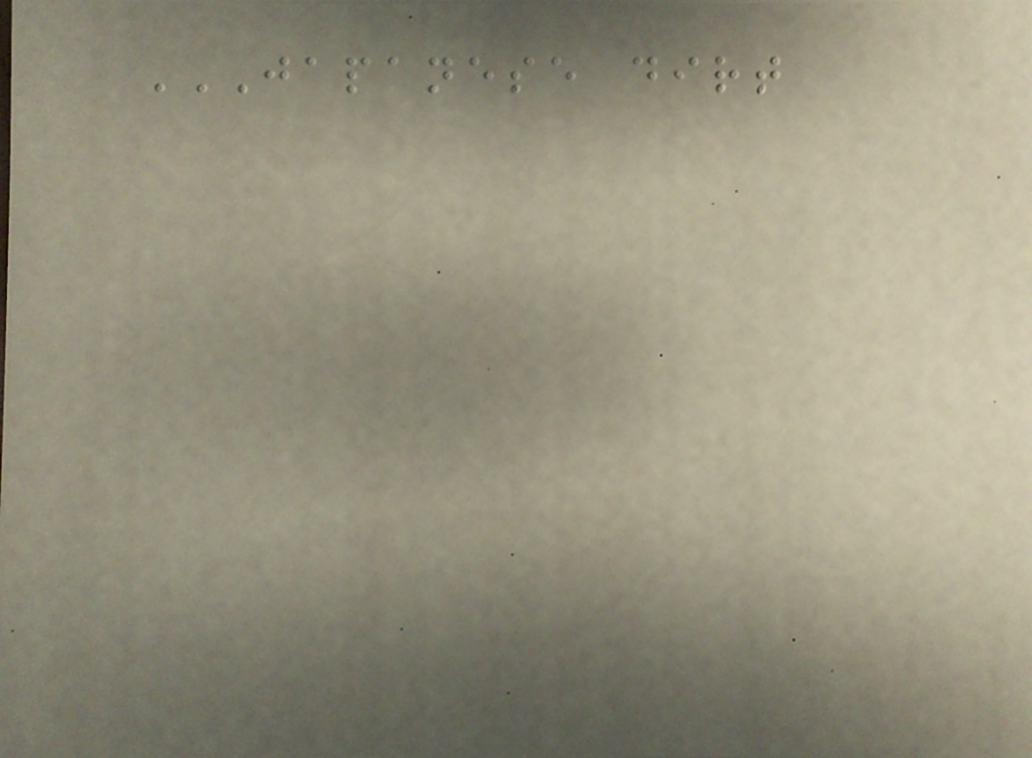JAPANESE DIRT
